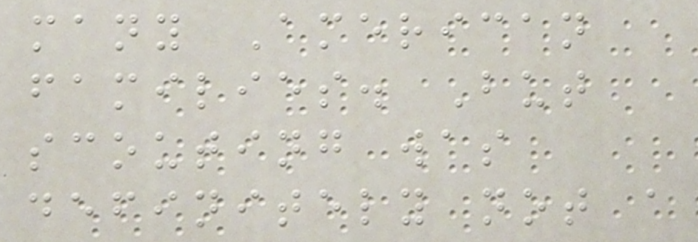many American
families. But
scouting was
definitely not a
